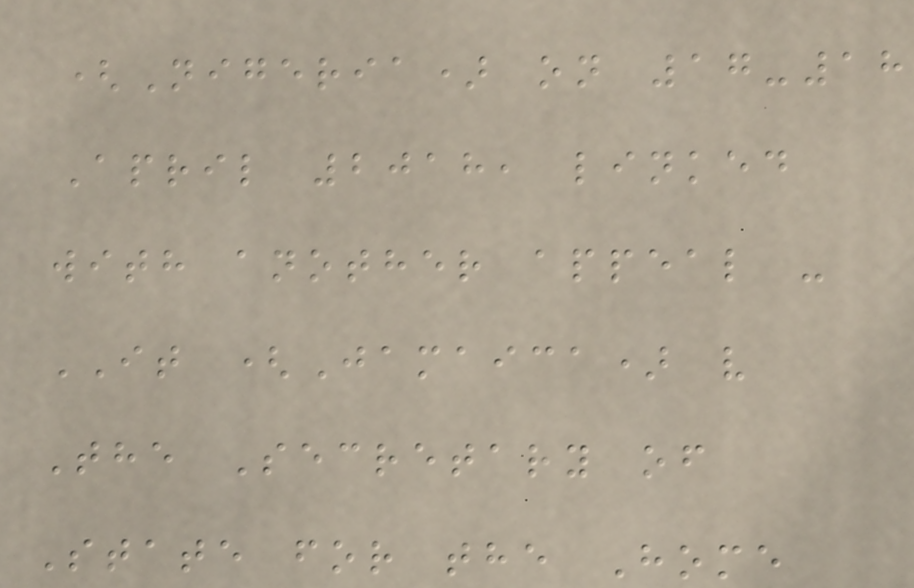(Nigeria) on 17-18
April 2018, linked
with another appeal -
IT (Jamaica) v
The Secretary of
State for the Home
